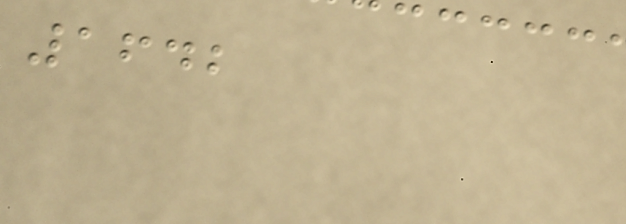1642
